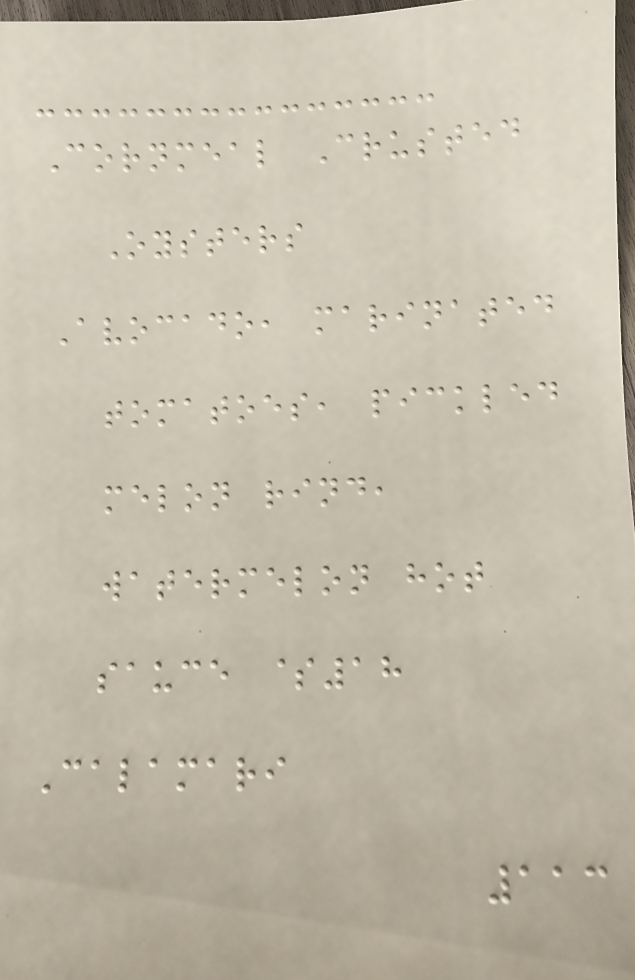Cornmeal Crusted
Oysters
Avocado, marinated
tomatoes, pickled
melon rind,
watermelon hot
sauce $18
Calamari
113
